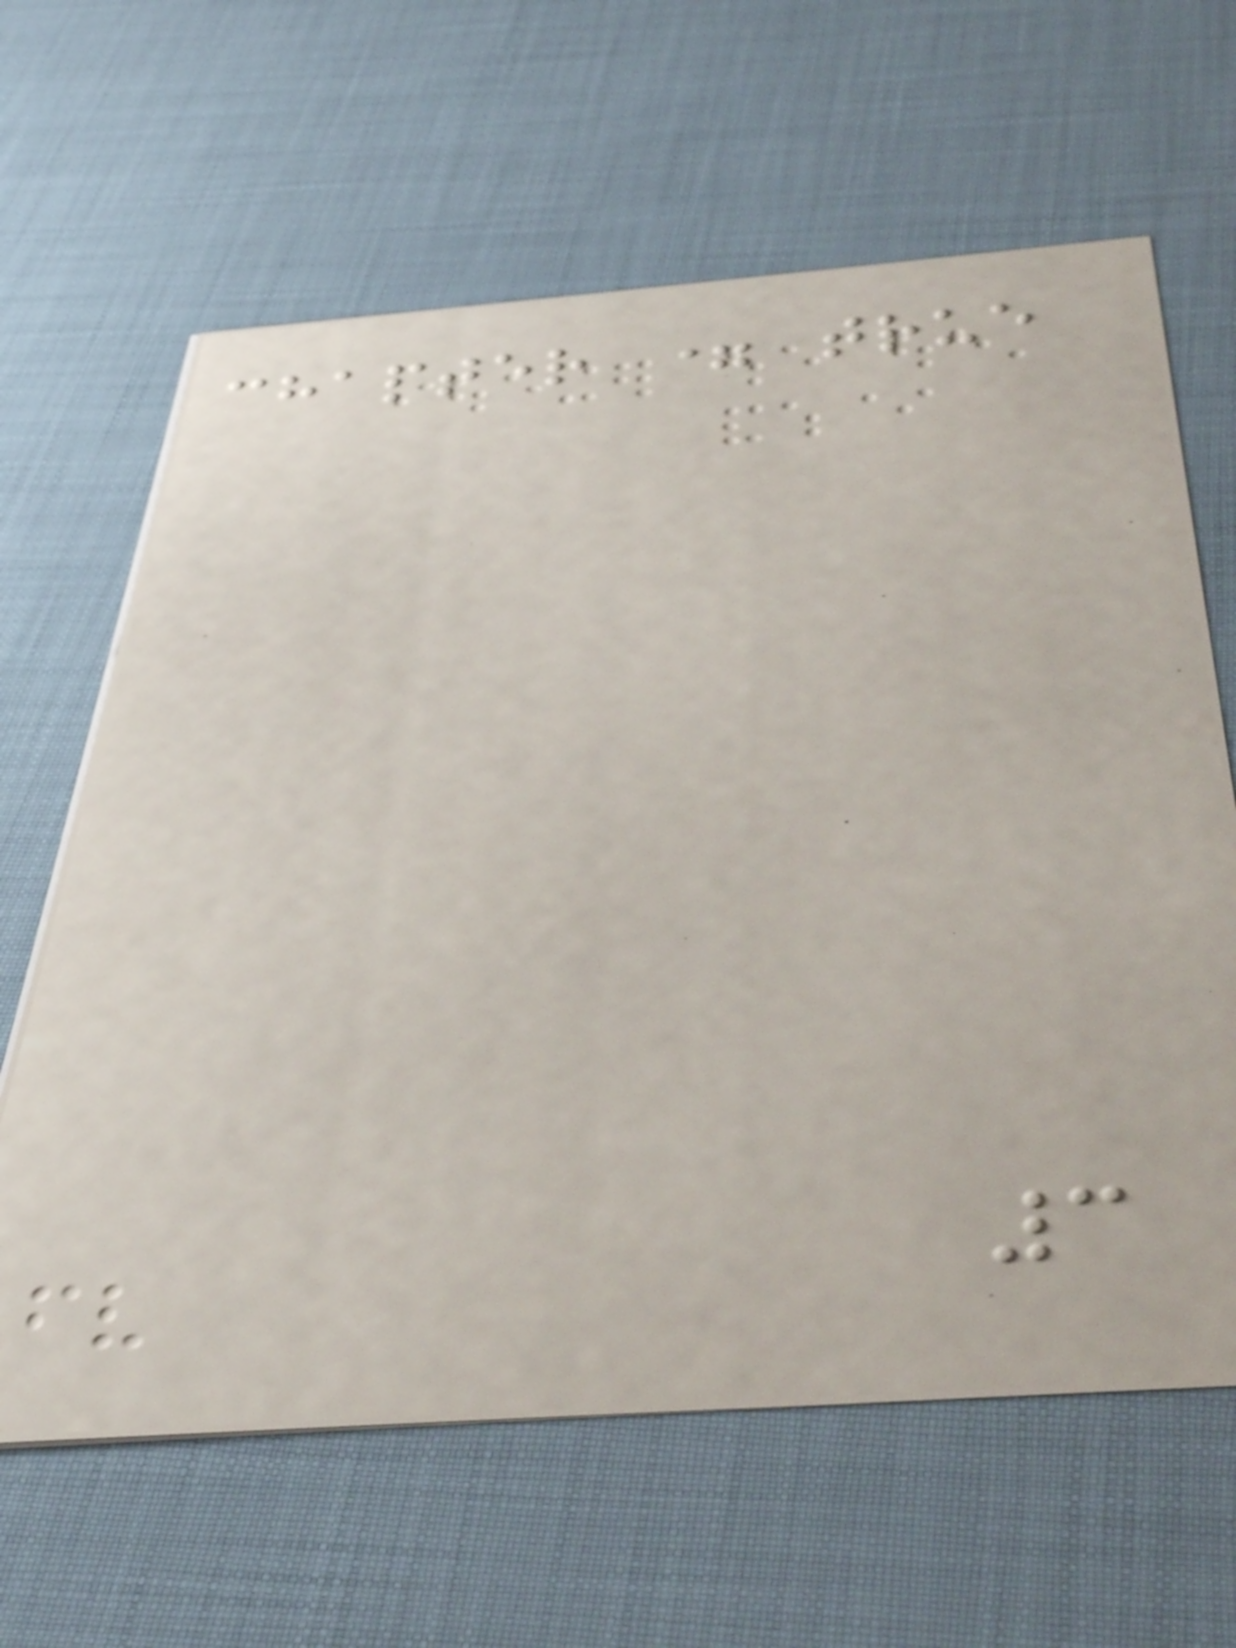chapter = true
3
